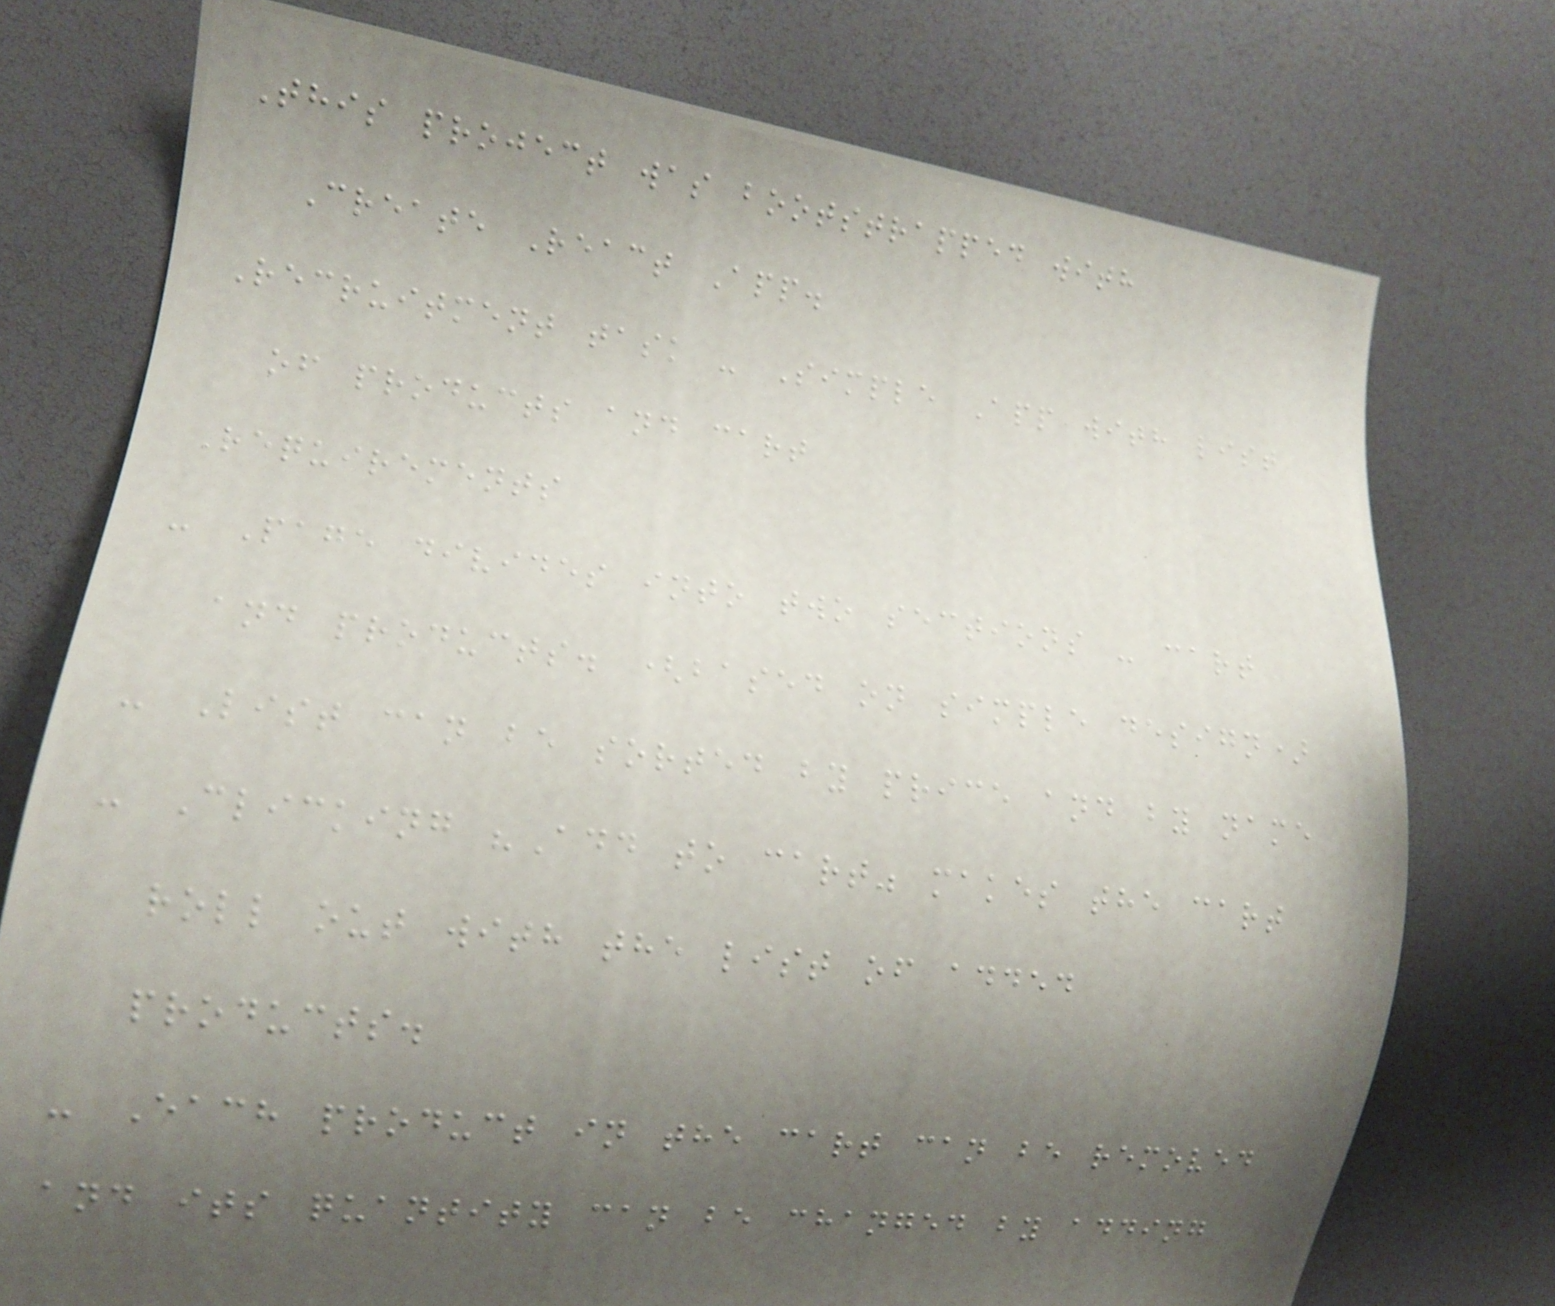This project was bootstrapped with
Create React App.
Recruitment task - Simple App with list
of products and cart
Requirements
- Page divides into two sections - cart
and products. (based on simple design)
- List can be sorted by price and by name
- Clicking "Add to cart" makes the cart
roll out with the list of added
products.
- Each product in the cart can be removed
and its quantity can be changed by adding
